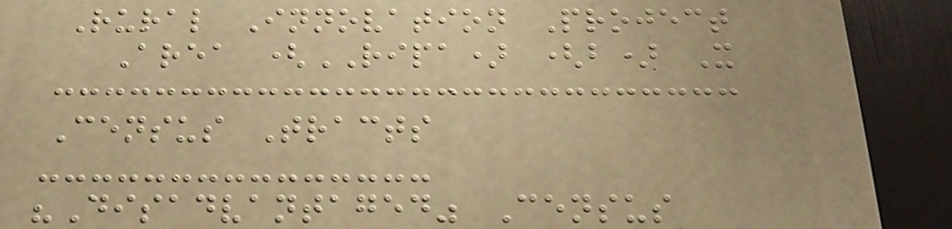Rural Innovation Project
Area (RIPA) (b) X
Census Tracts
"Disadvantaged" Census
